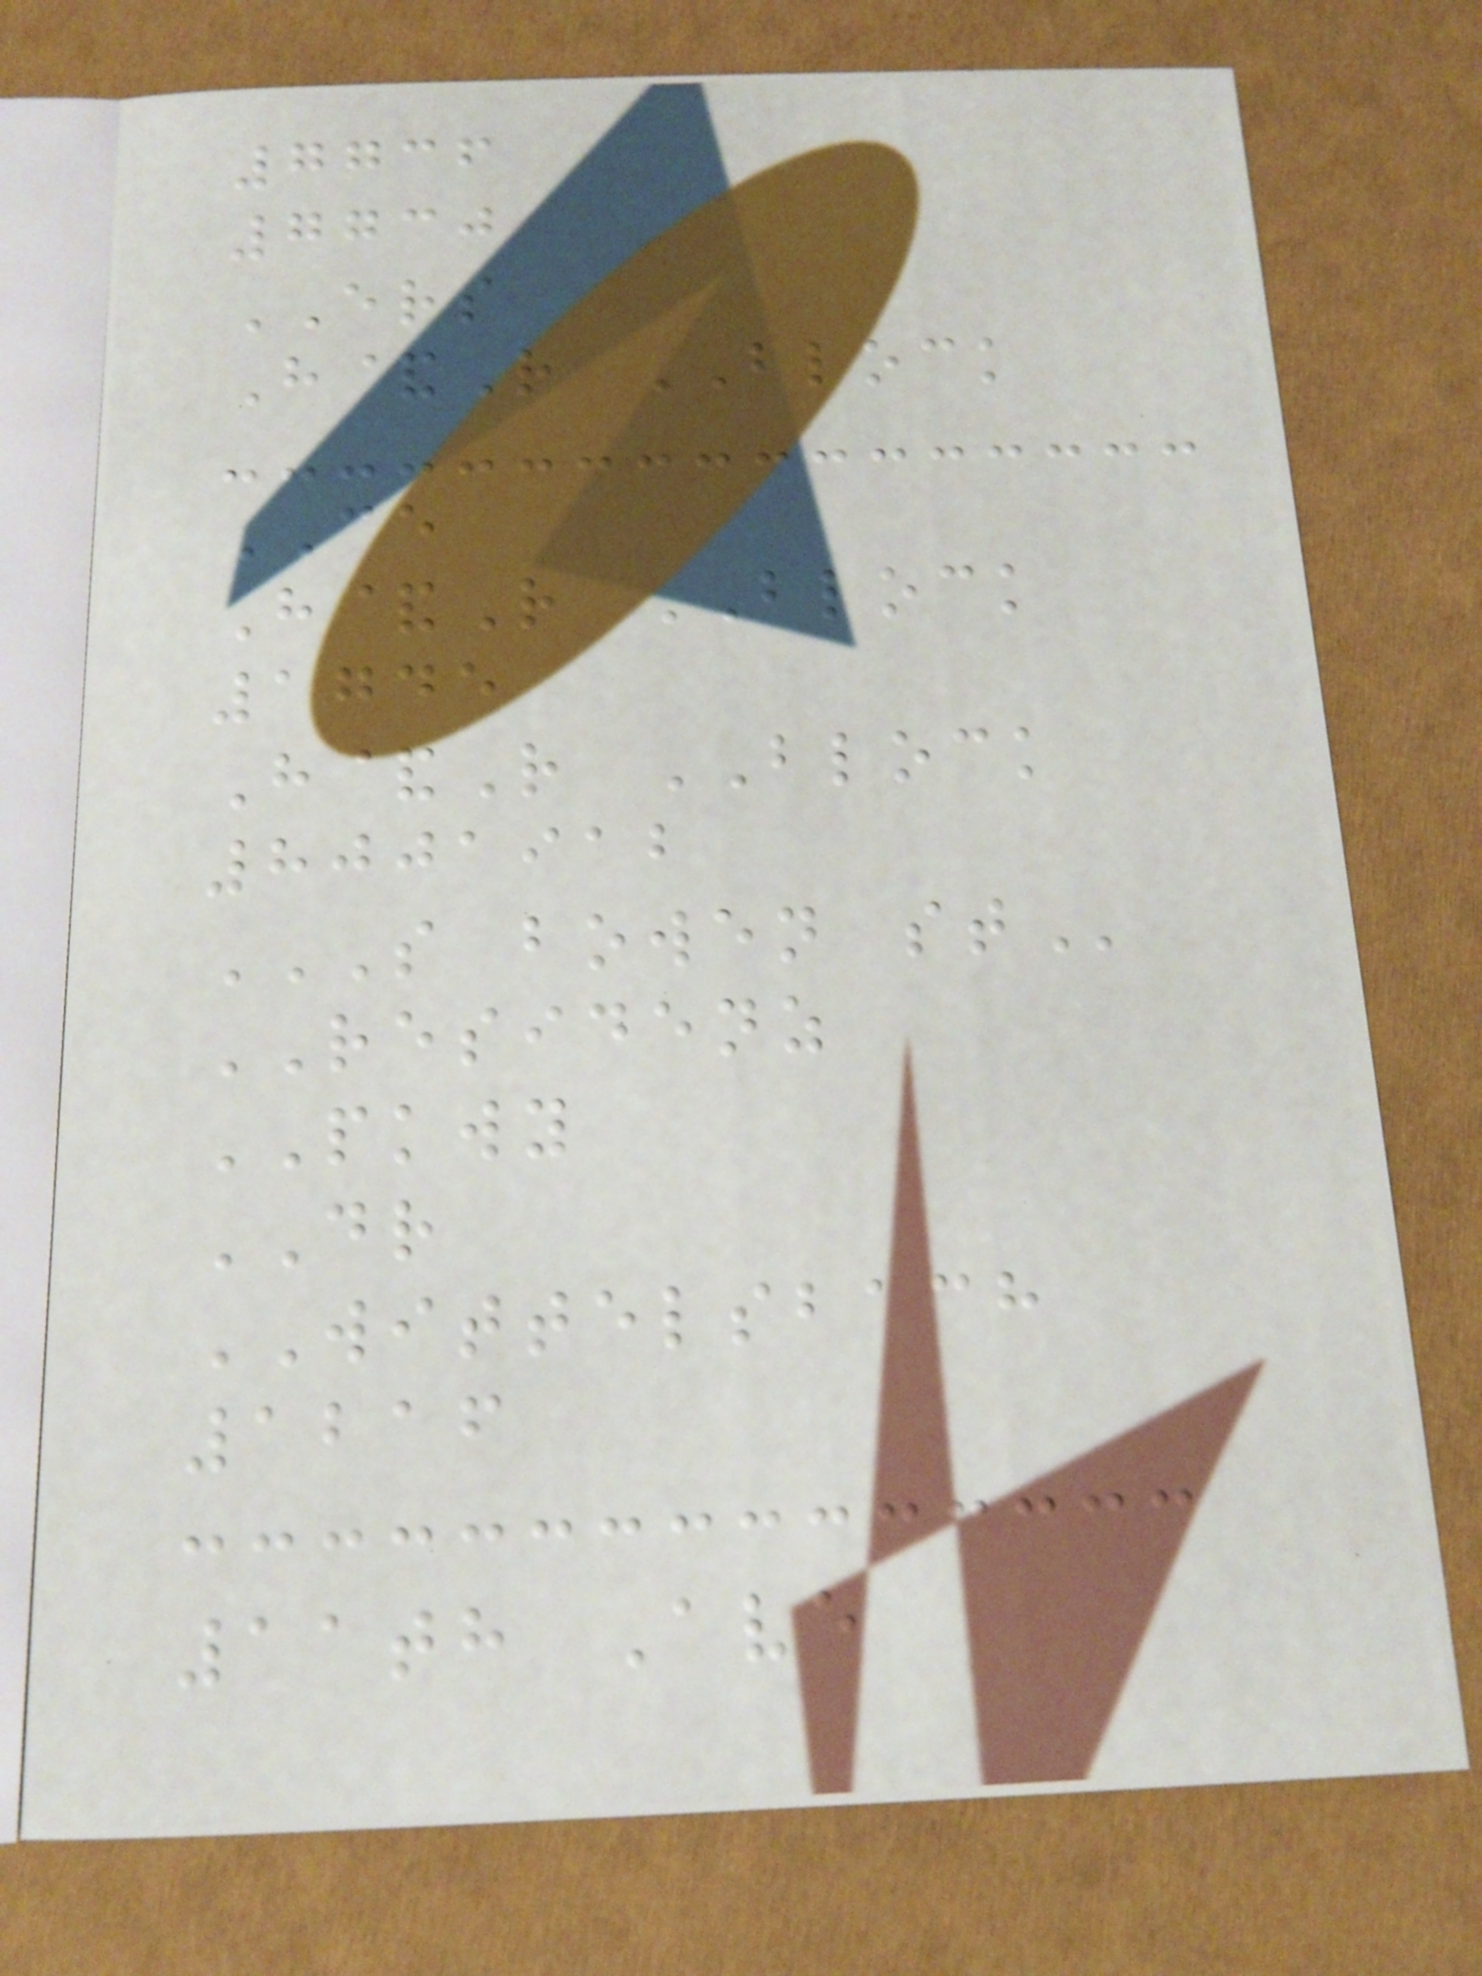7736
7730
ERS
H&R BLOCK
CE
H&R BLOCK
1745
H&R BLOCK
8001912
S BOWEN ST
RESIDENZ
PKWY
DR
WITTELSBACH
1216
11th Ave
